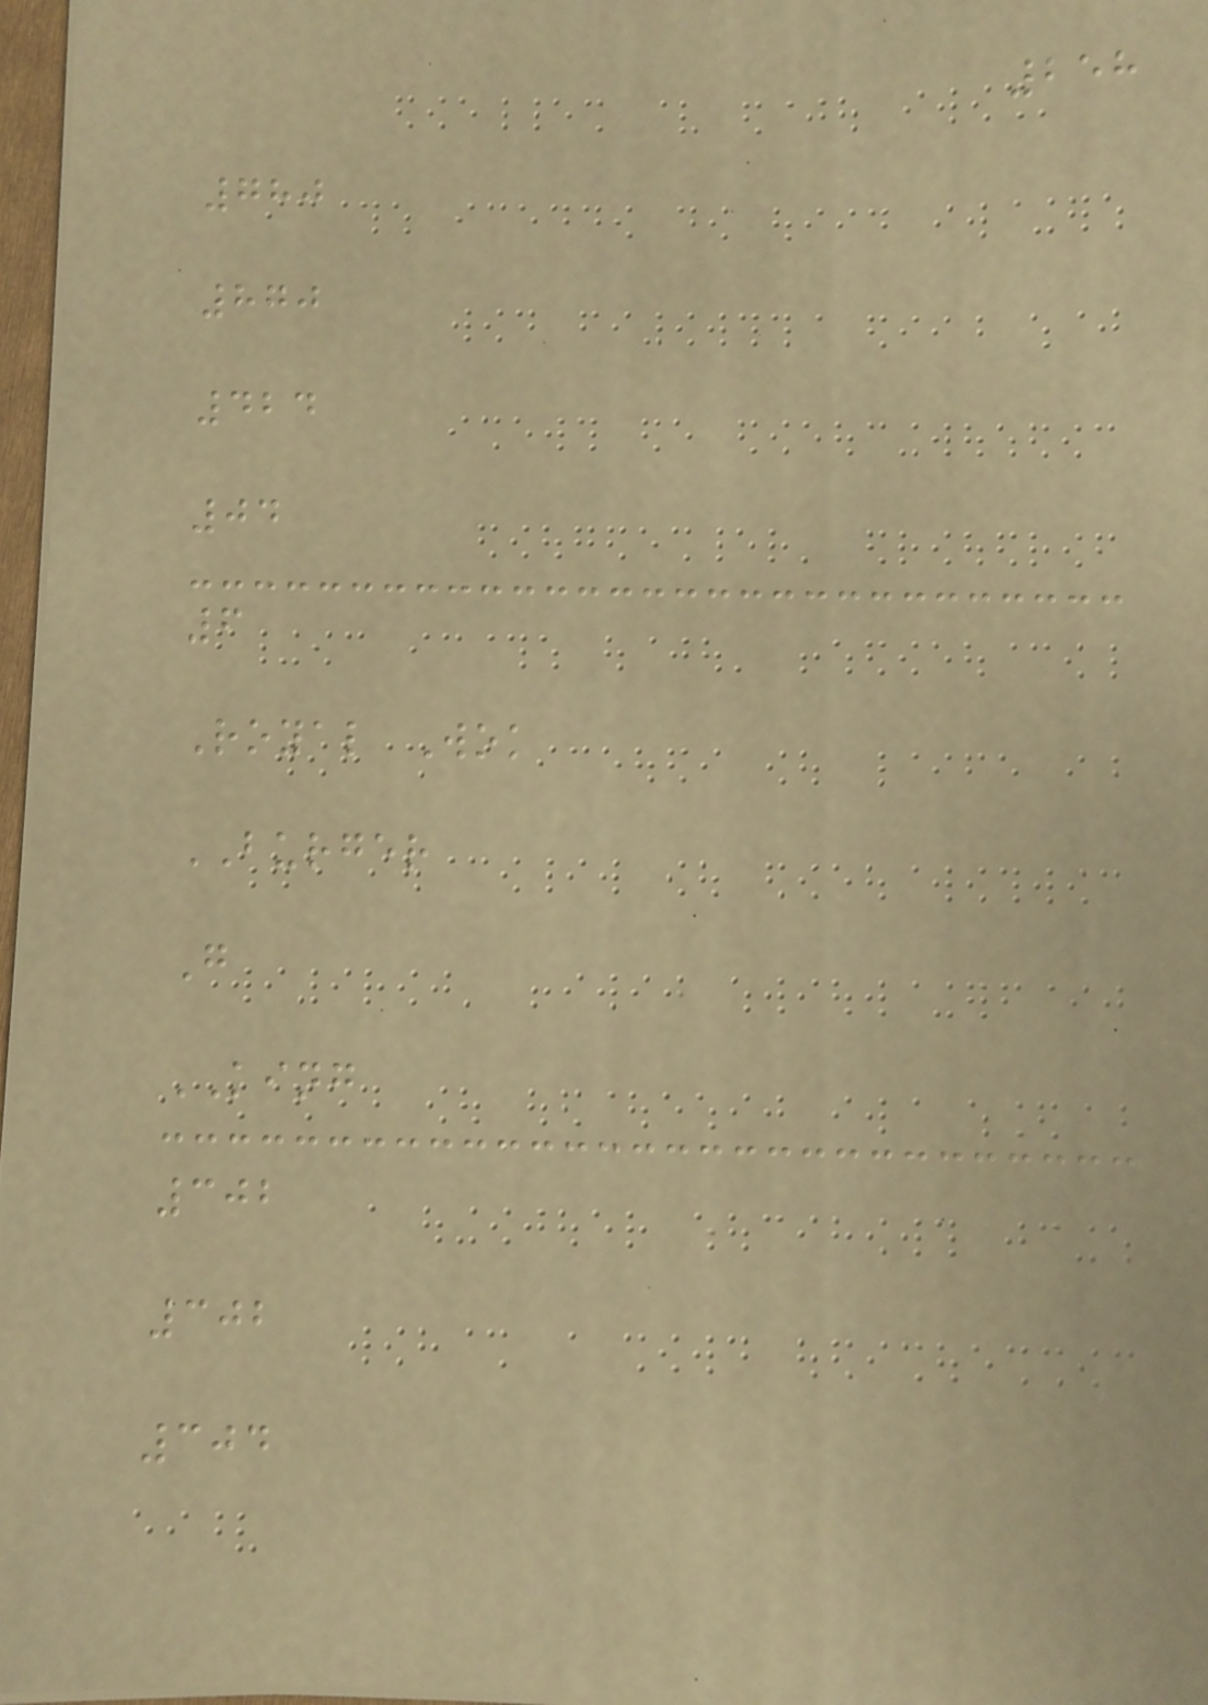258
780
870
424
04
6
Royal Wok
BURGER
G
KING
302
302
304
